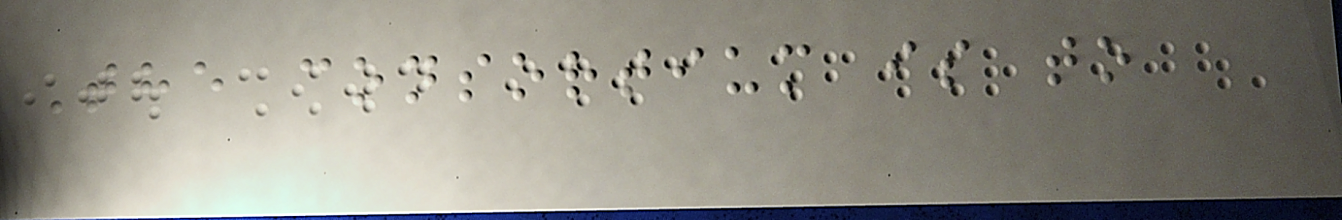The consortium is to
